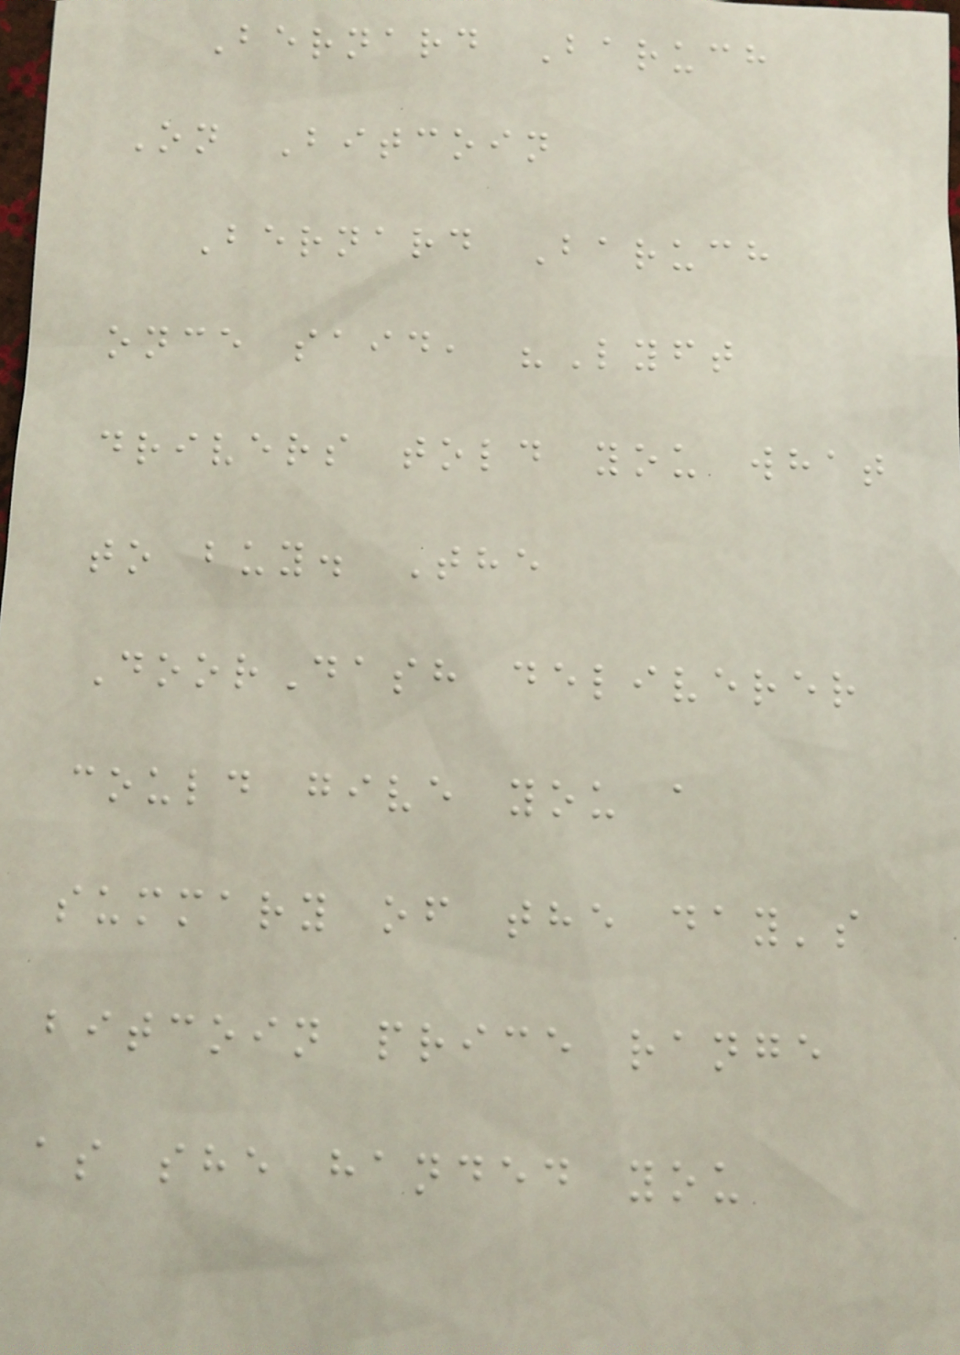Bernard Baruch
On Bitcoin
Bernard Baruch
once said, "Lyft
drivers told you what
to buy. The
DoorDash deliverer
could give you a
summary of the day's
bitcoin price range
as she handed you
